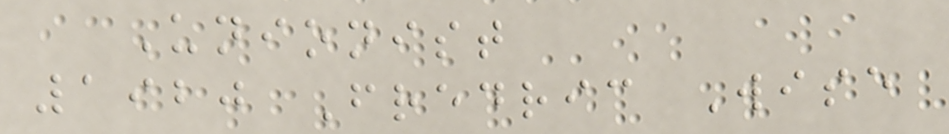Unionist
1920 Fredric Wise
